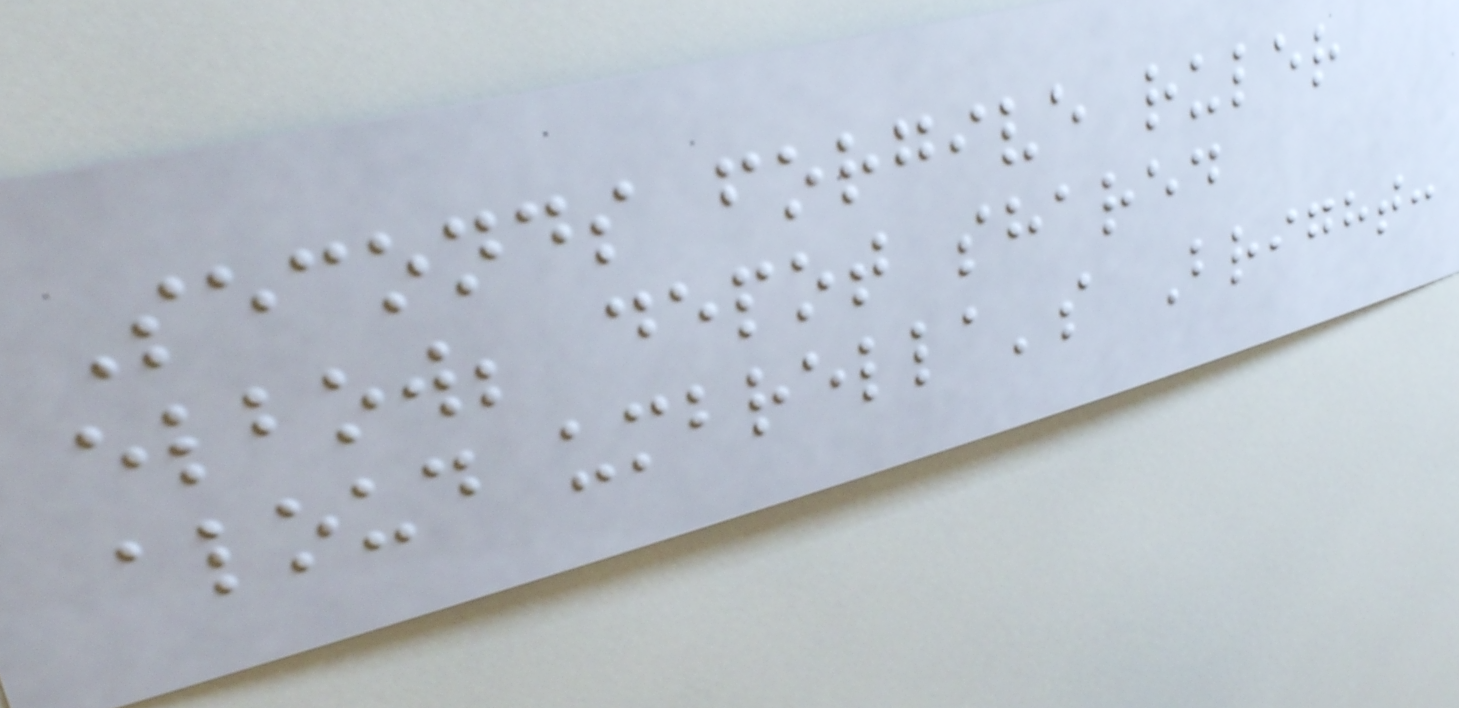Seconds forgive ruler
elbow; depot shared
aloud umbrella's Bright:
